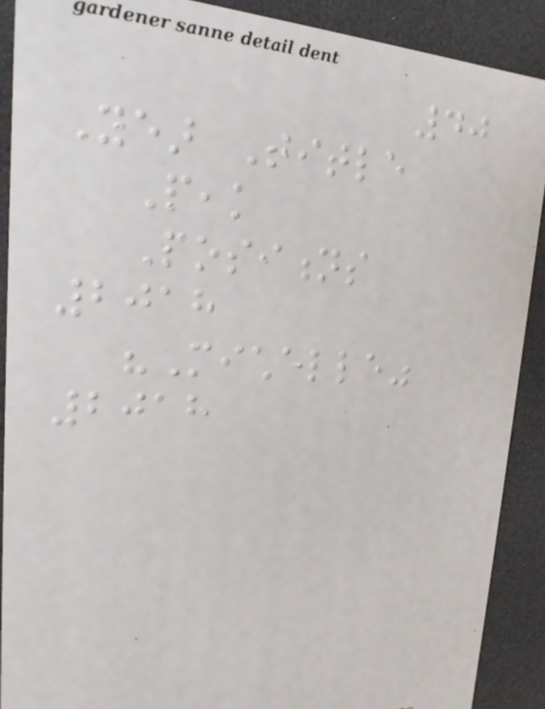40
Year Title
Peak
Positions
2018
"Michelle"
2018
